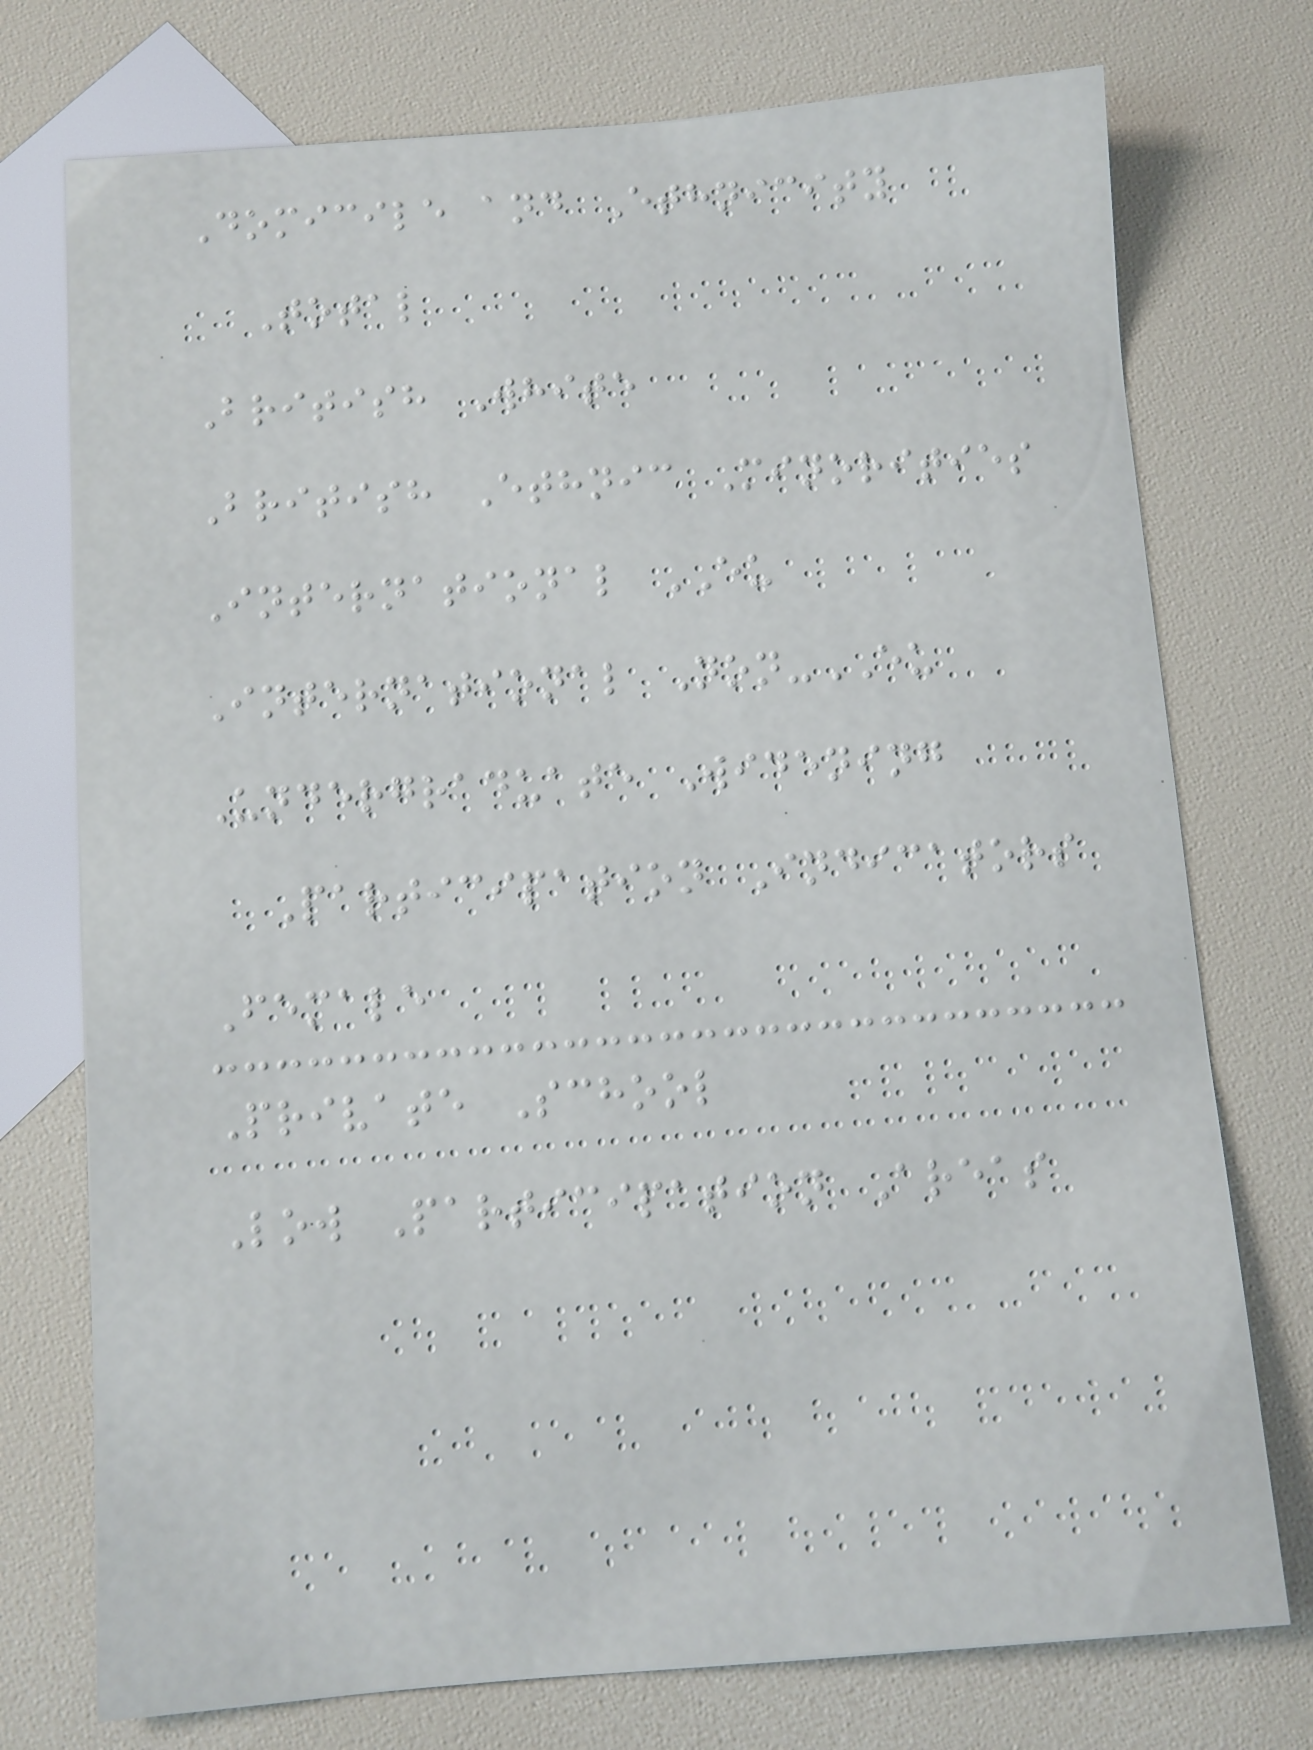Domicile and Ethnicity
Total
British White
British Ethnic Minorities
International EU
International Non-EU
Undergraduate Widening
Participation Indicators
Female
Private School
Low Participation Areas
